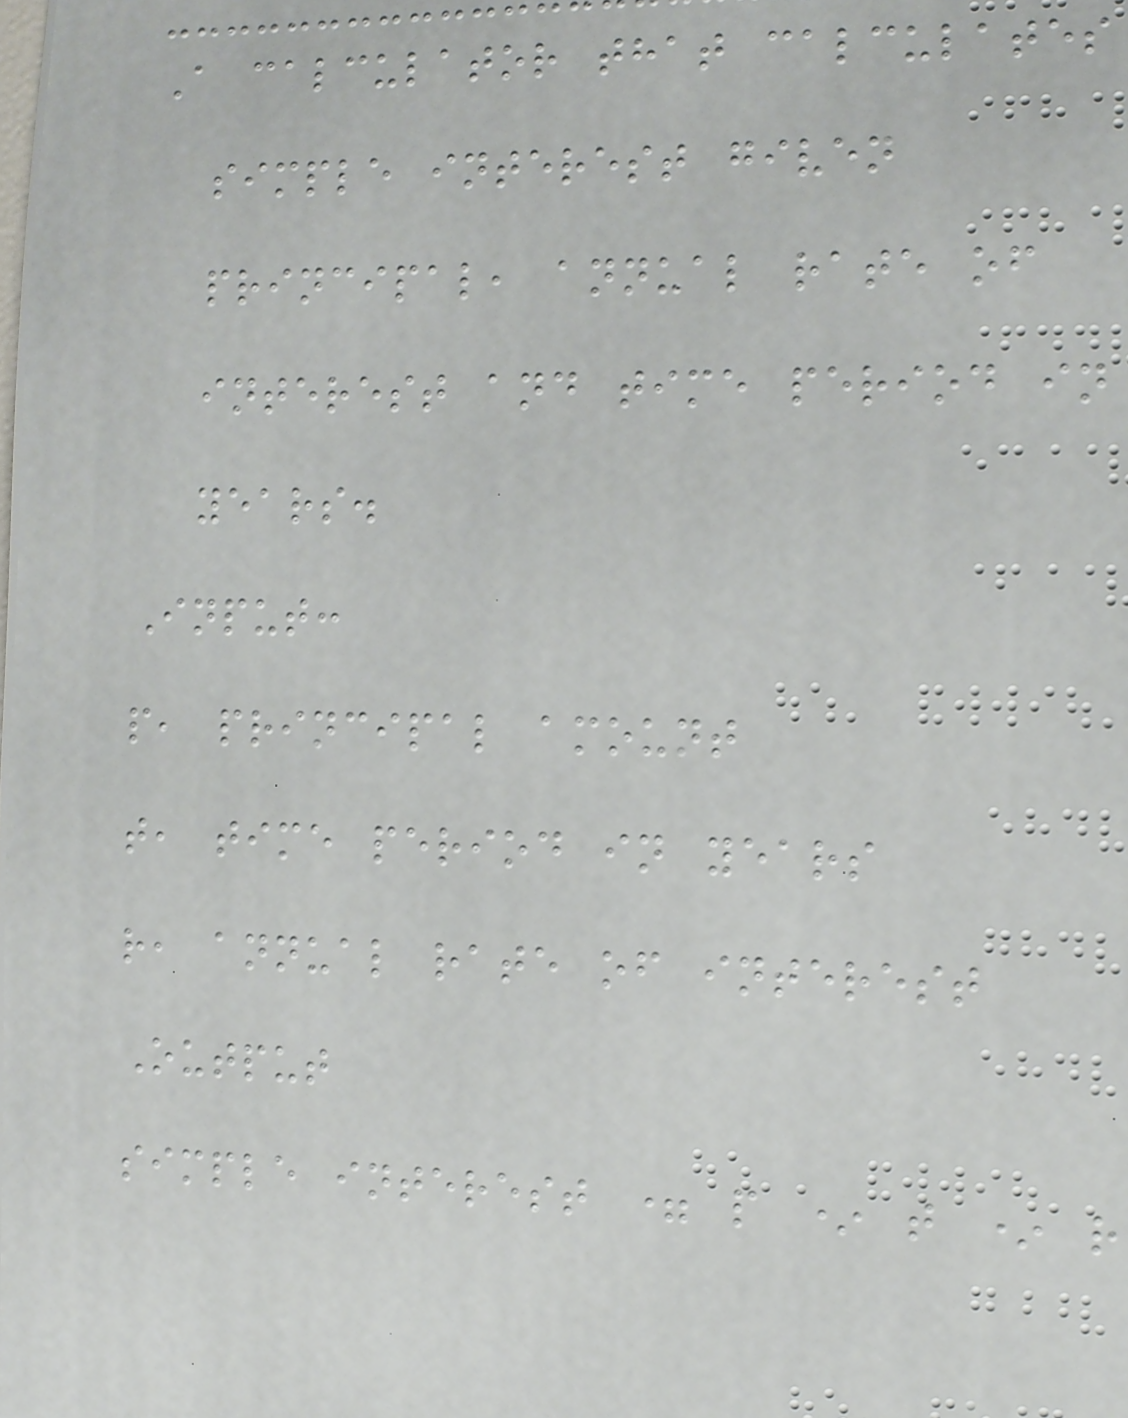A calculator that calculates
simple interest given
principal, annual rate of
interest and time period in
years.
Input:
p, principal amount
t, time period in years
r, annual rate of interest
Output
simple interest = p * t * r
